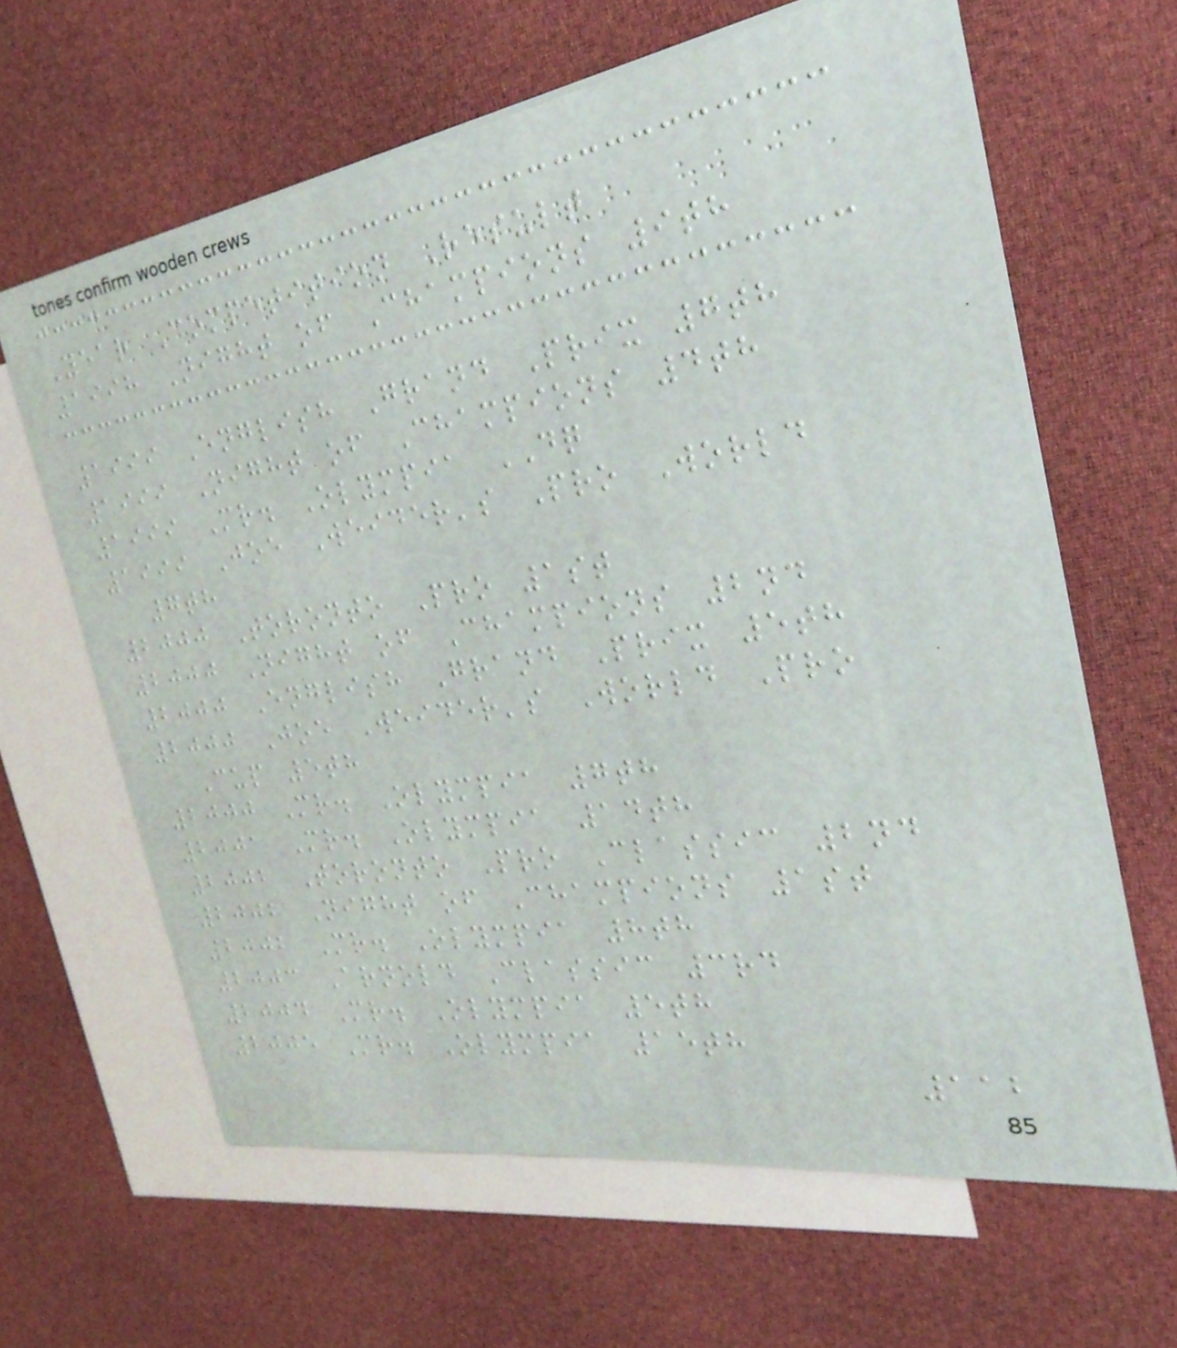Year Competition Result
1998 Night of Champions 9th
1999 English Grand Prix 7th
1999 Night of Champions 4th
1999 Mr. Olympia DQ
1999 Joe Weider's Pro World
7th
2000 Toronto Pro 1st
2000 Night of Champions 2nd
2000 English Grand Prix 5th
2000 Joe Weider's World Pro
Cup 5th
2000 Mr. Olympia 7th
2001 Mr. Olympia 14th
2002 Toronto Pro Classic 2nd
2002 Night of Champions 1st
2002 Mr. Olympia 8th
2003 Arnold Classic 3rd
2004 Mr. Olympia 5th
2005 Mr. Olympia 15th
112
